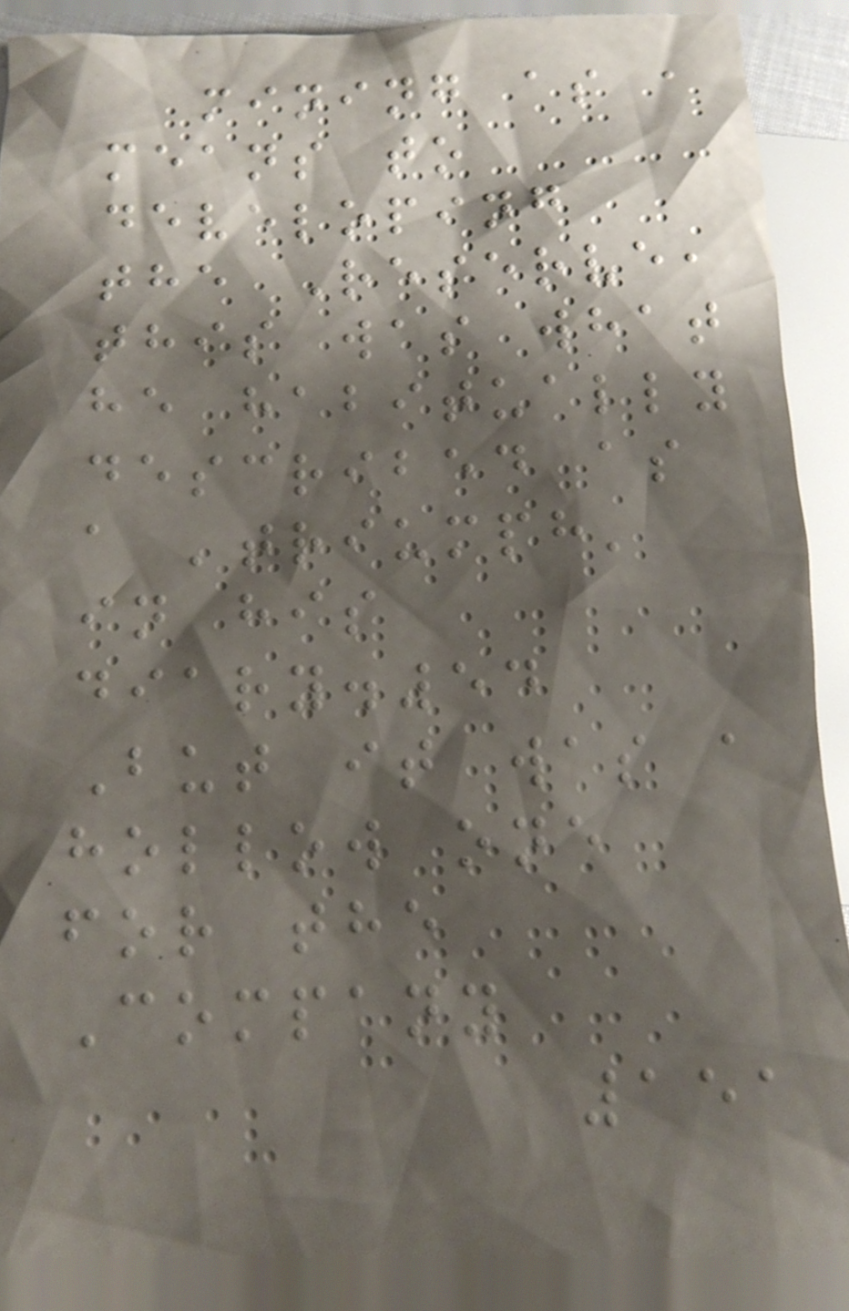mining as a
means to
developing
the Reserve,
this was what
he habitually
described as
a 'triumph'
in his
diary.54
But it was a
hollow one
for the
Company
151
